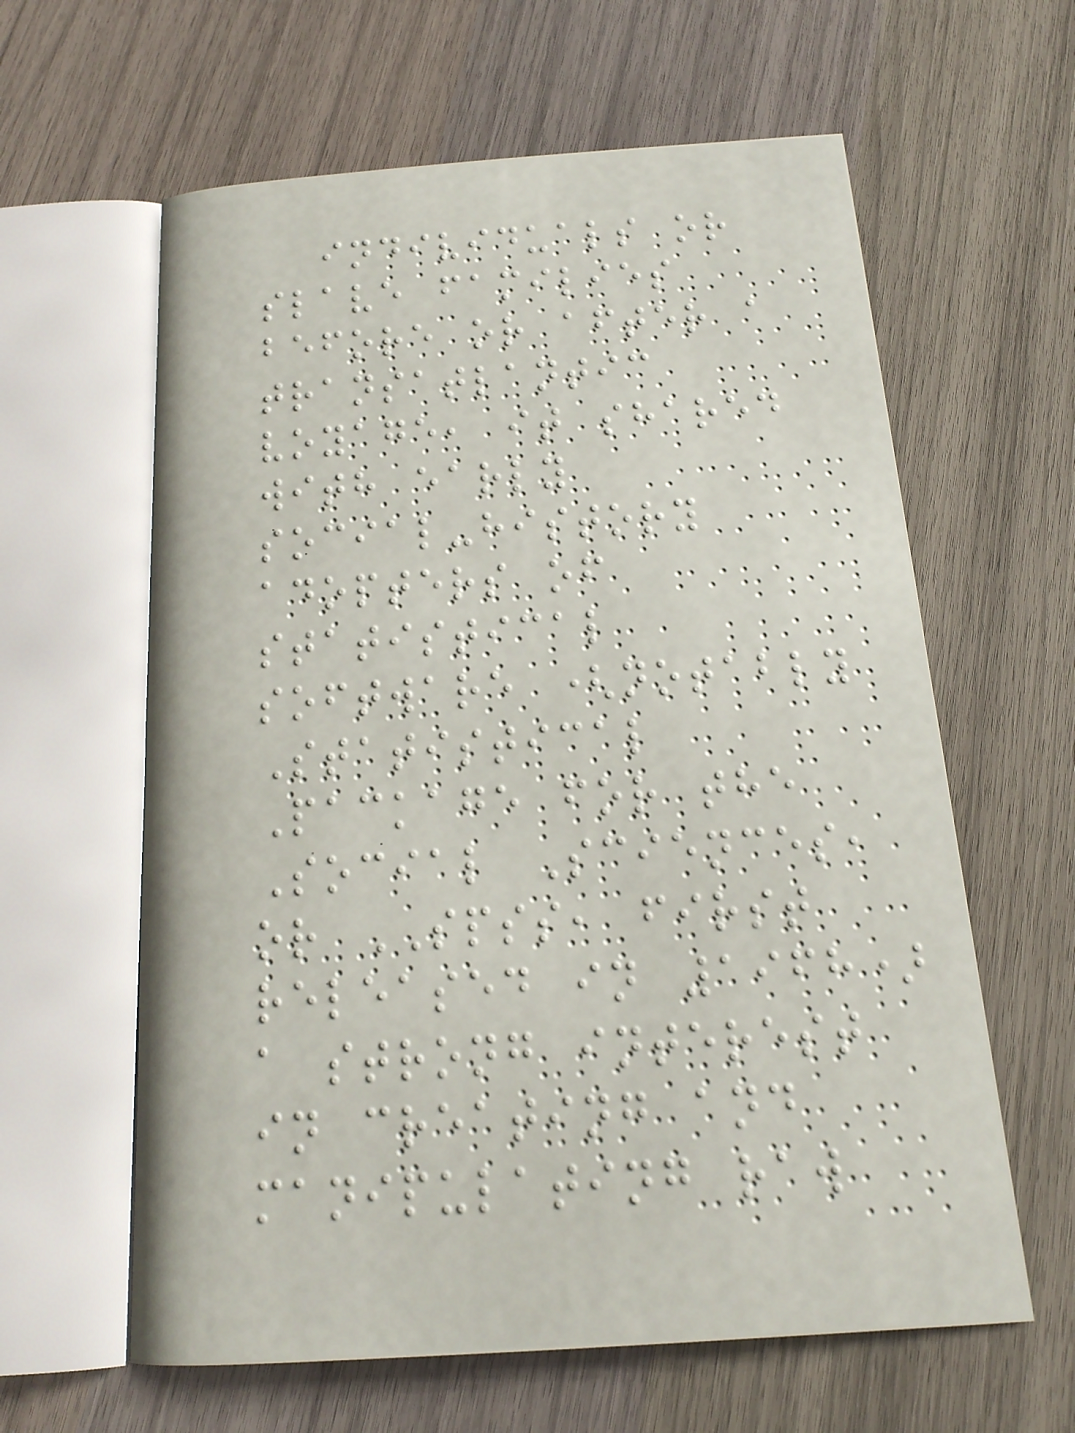individuals or
slave families
before or after a
transatlantic
voyage, it shared
with early
social-history
adopters of
statistical
software (notably
Statistical
Package for the
Social Sciences,
or SPSS, first
released in 1968)
a strong interest
in creating and
manipulating raw
